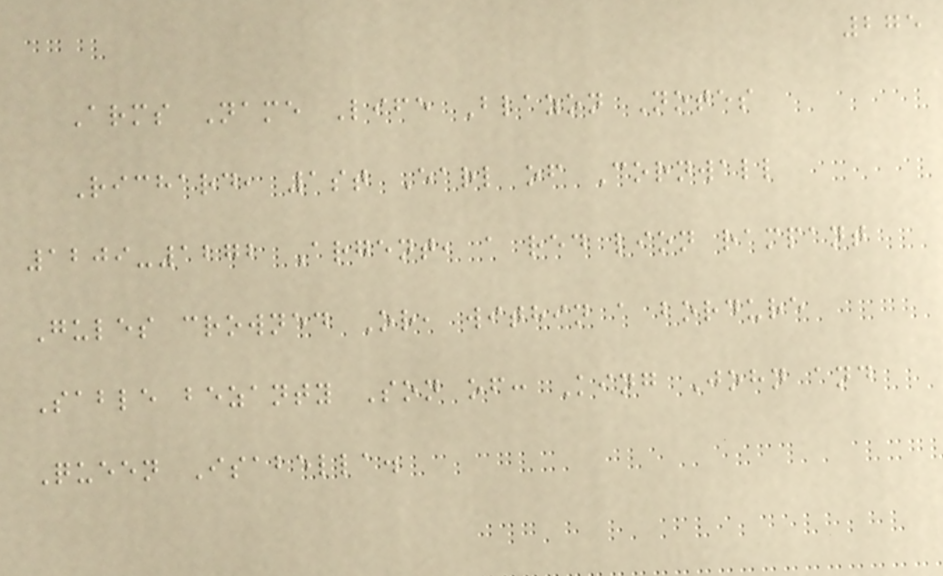275
Arms Name Life Blazon Notes
Richard, 1st Earl of Cornwall
1209-1272 Argent, a red lion rampant
Gules crowned Or, within a bordure
Sable bezanty Son of: King John and
Queen Isabella.
